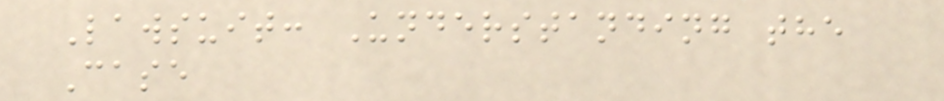Lawsuit: Understanding the
Case
